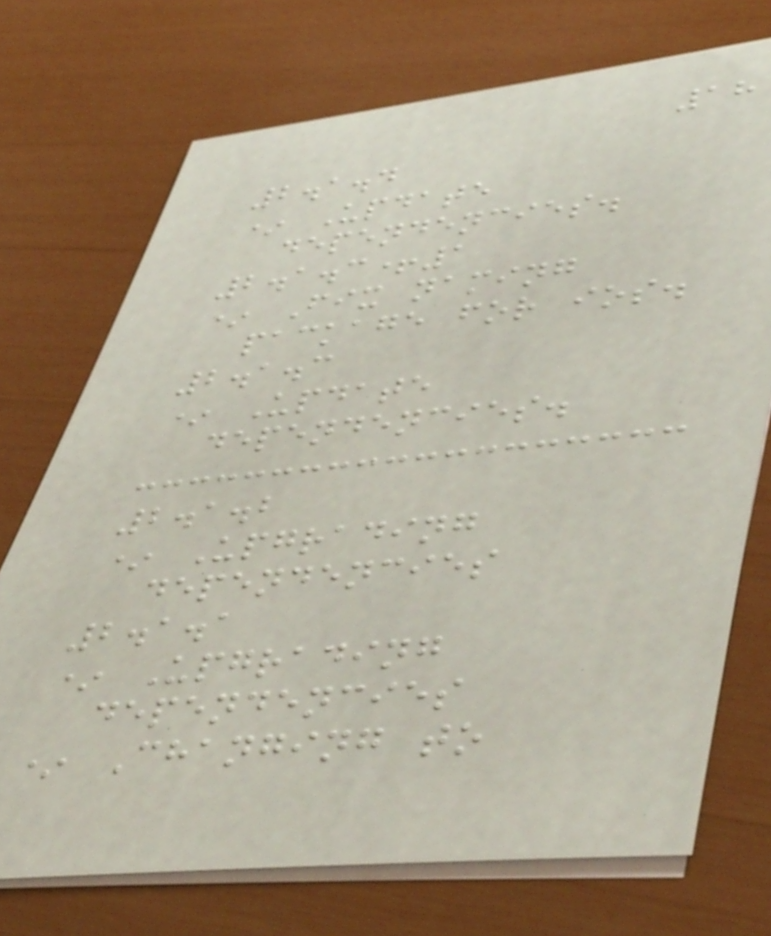18
2.1.4
* Update
dependencies.
2.1.3+1
* Fix naming
package for ios.
2.1.3
* Update
dependencies.
2.1.2
* Upgrading
dependencies
2.1.1
* Upgrading
dependencies
* Changing to
